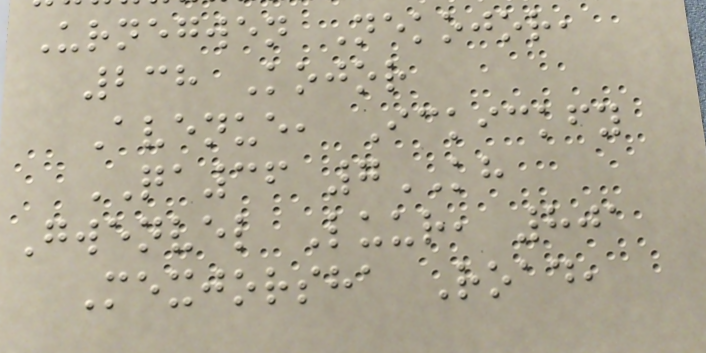Urnegwen Nekojor,
238 Kojor
Avenue, Ickickfy
QA36 7KH
Gwenvel Luur, 801
Mexjorsha Road,
